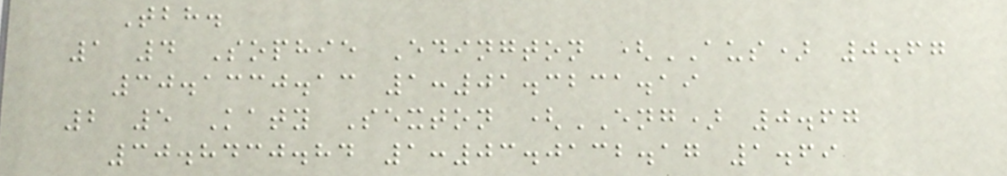Tbh.
1 4 Sophie Edington (AUS) 0.67
30.1330.13 1:01.3231.19
2 5 Katy Sexton (ENG) 0.67
30.8430.84 1:03.0132.17 1.69
